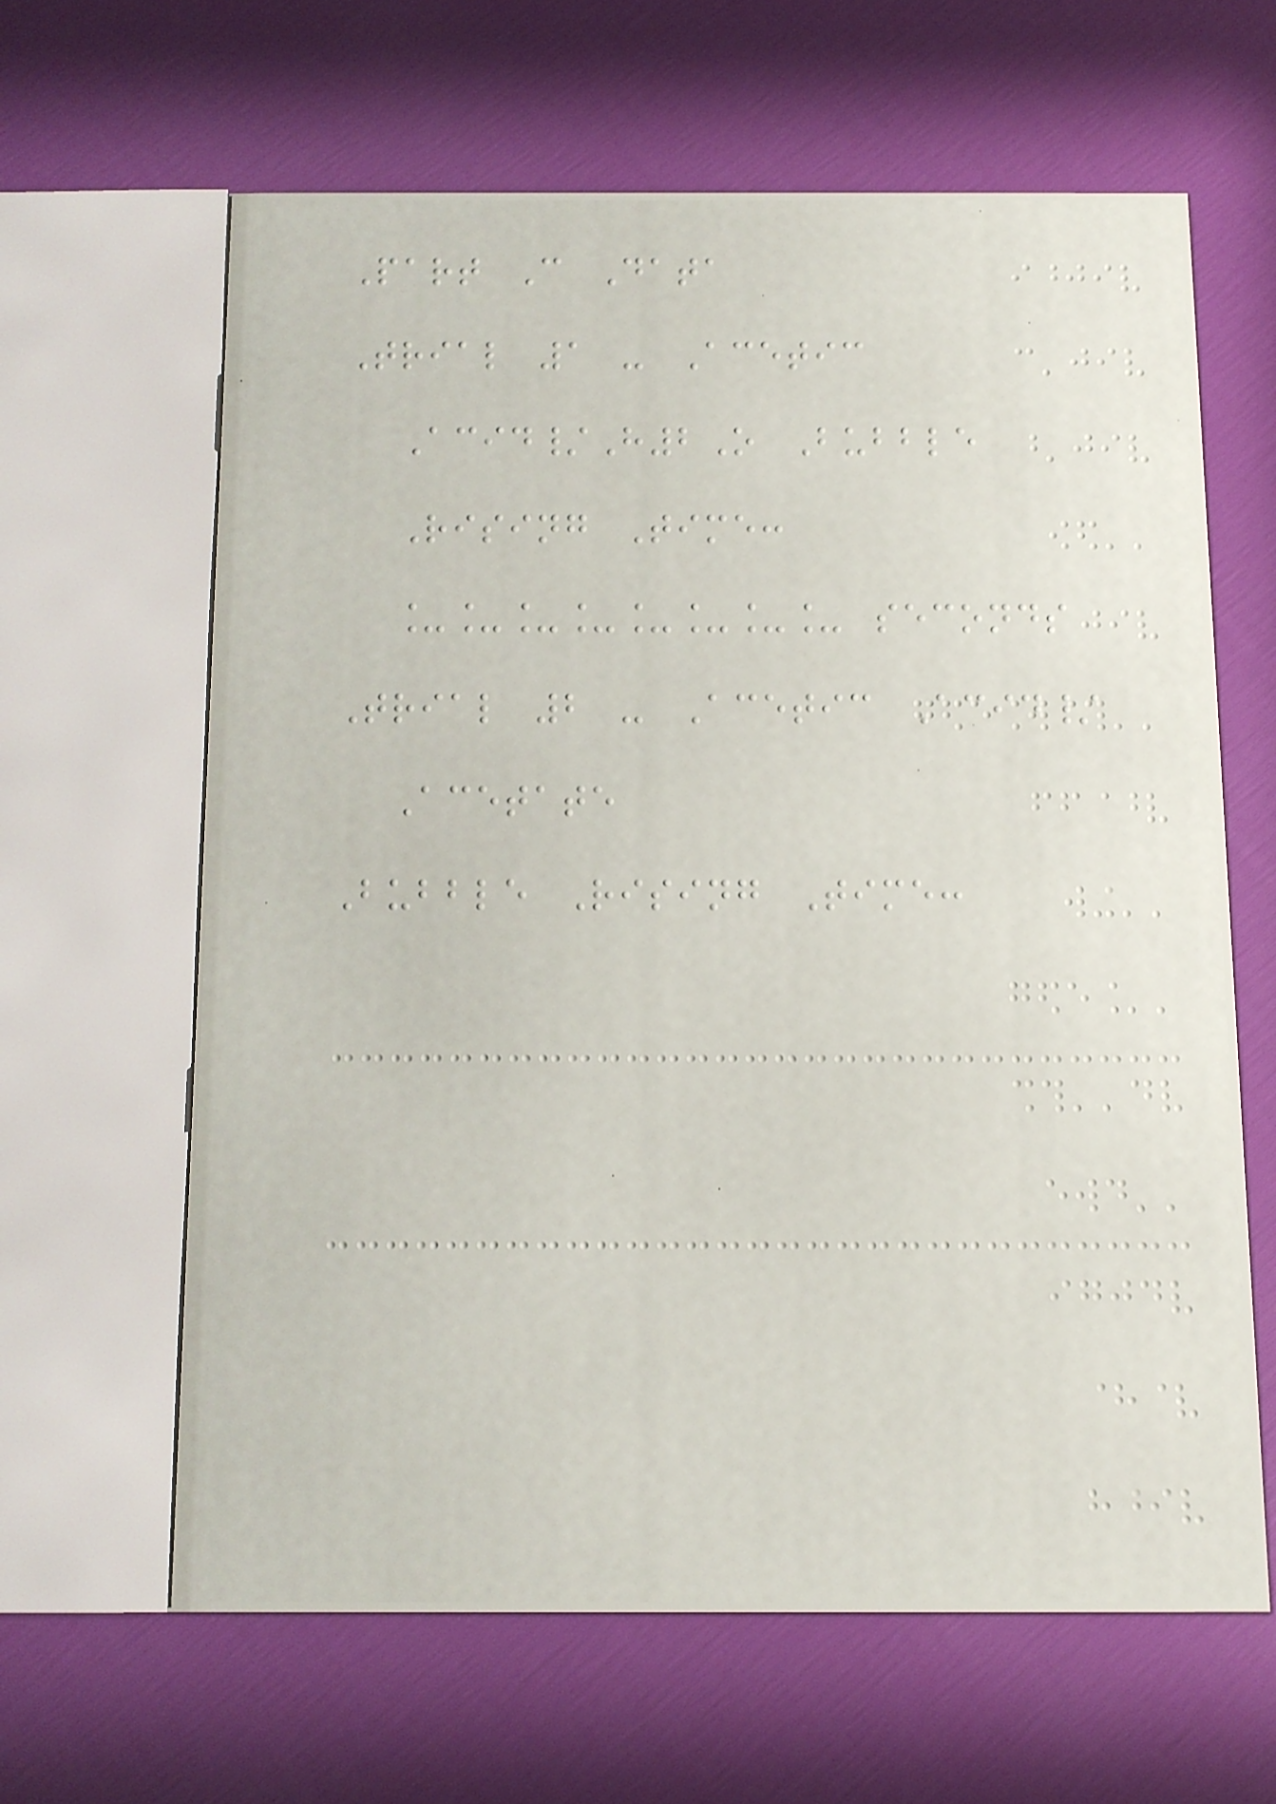Part C Data
Trial 1 - Acetic
Acid/H2O Bubble
Rising Time:
________ seconds
Trial 2 - Acetic Acid/
Acetate
Bubble Rising Time:
